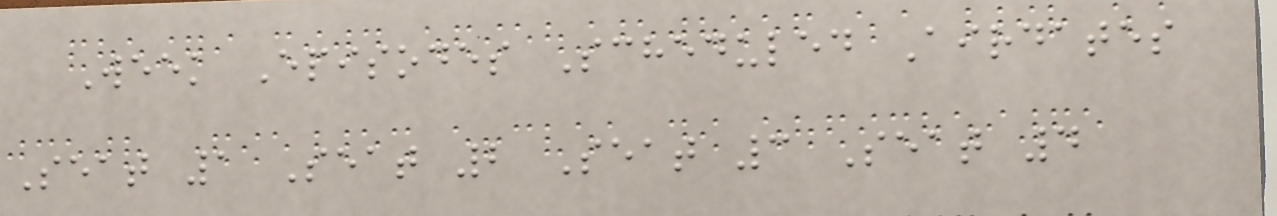Week Episodes Scheduled Airdates
Seat 1 Seat 2 Seat 3 Seat 4
